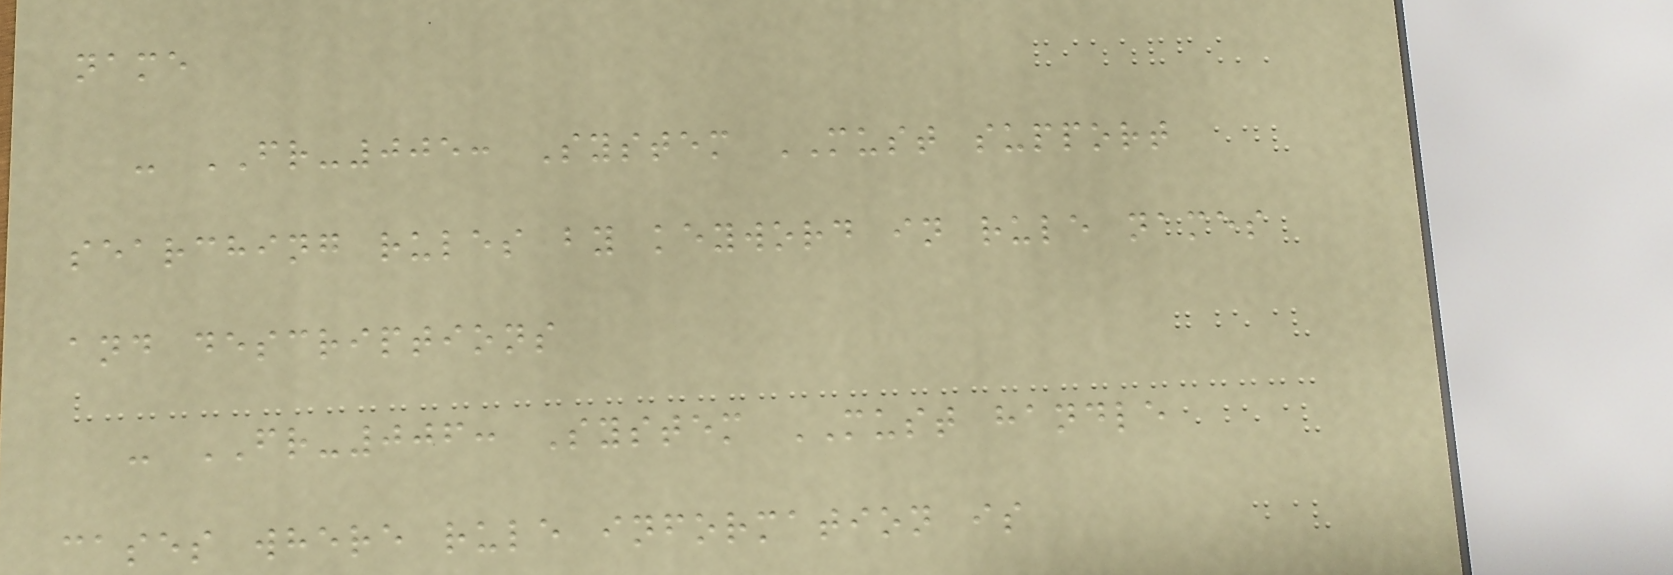name
- FR-005: System MUST support
searching rules by keyword in rule names
and descriptions
- FR-006: System MUST handle
cases where rule information is
